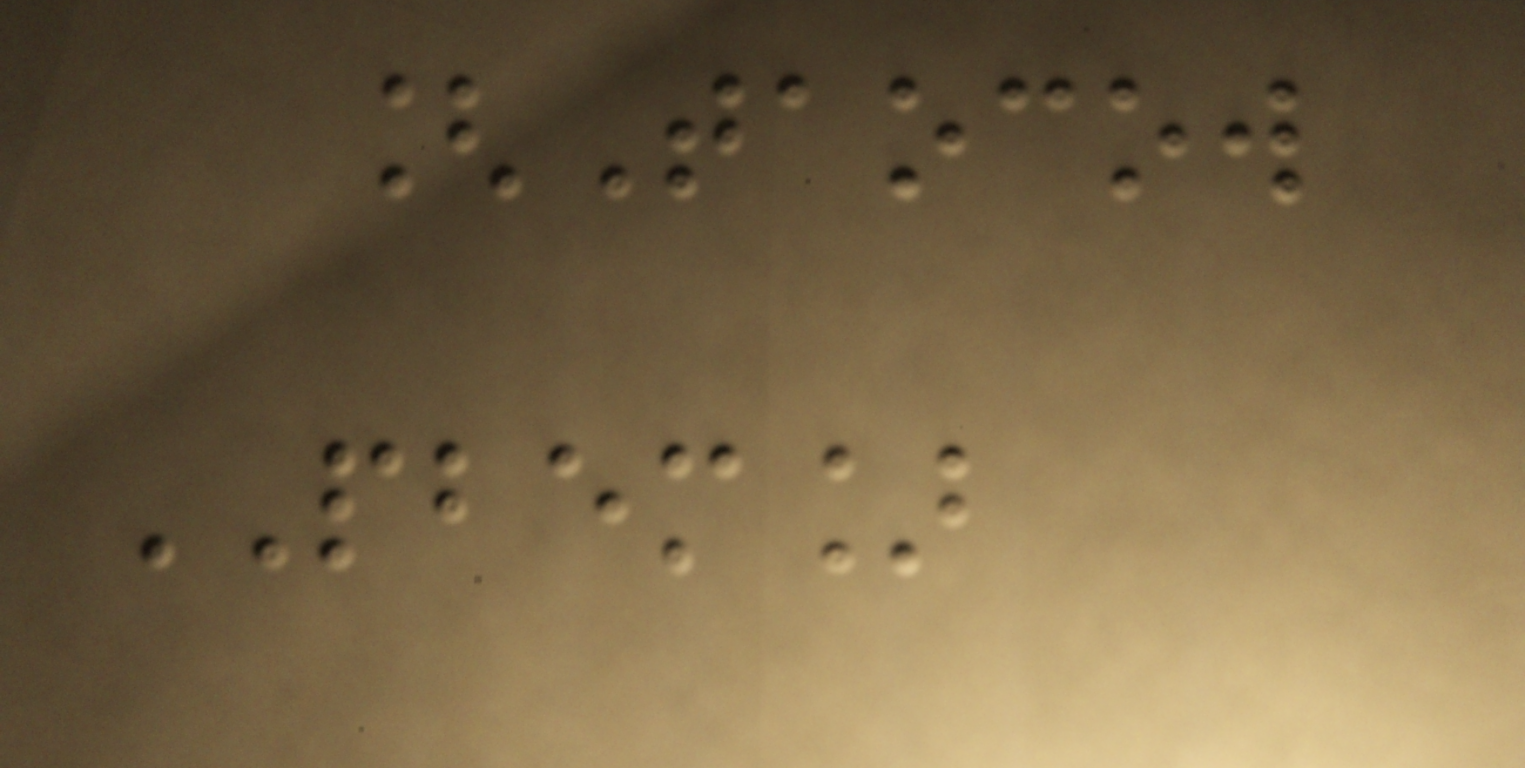[Taocow
PBEM]
